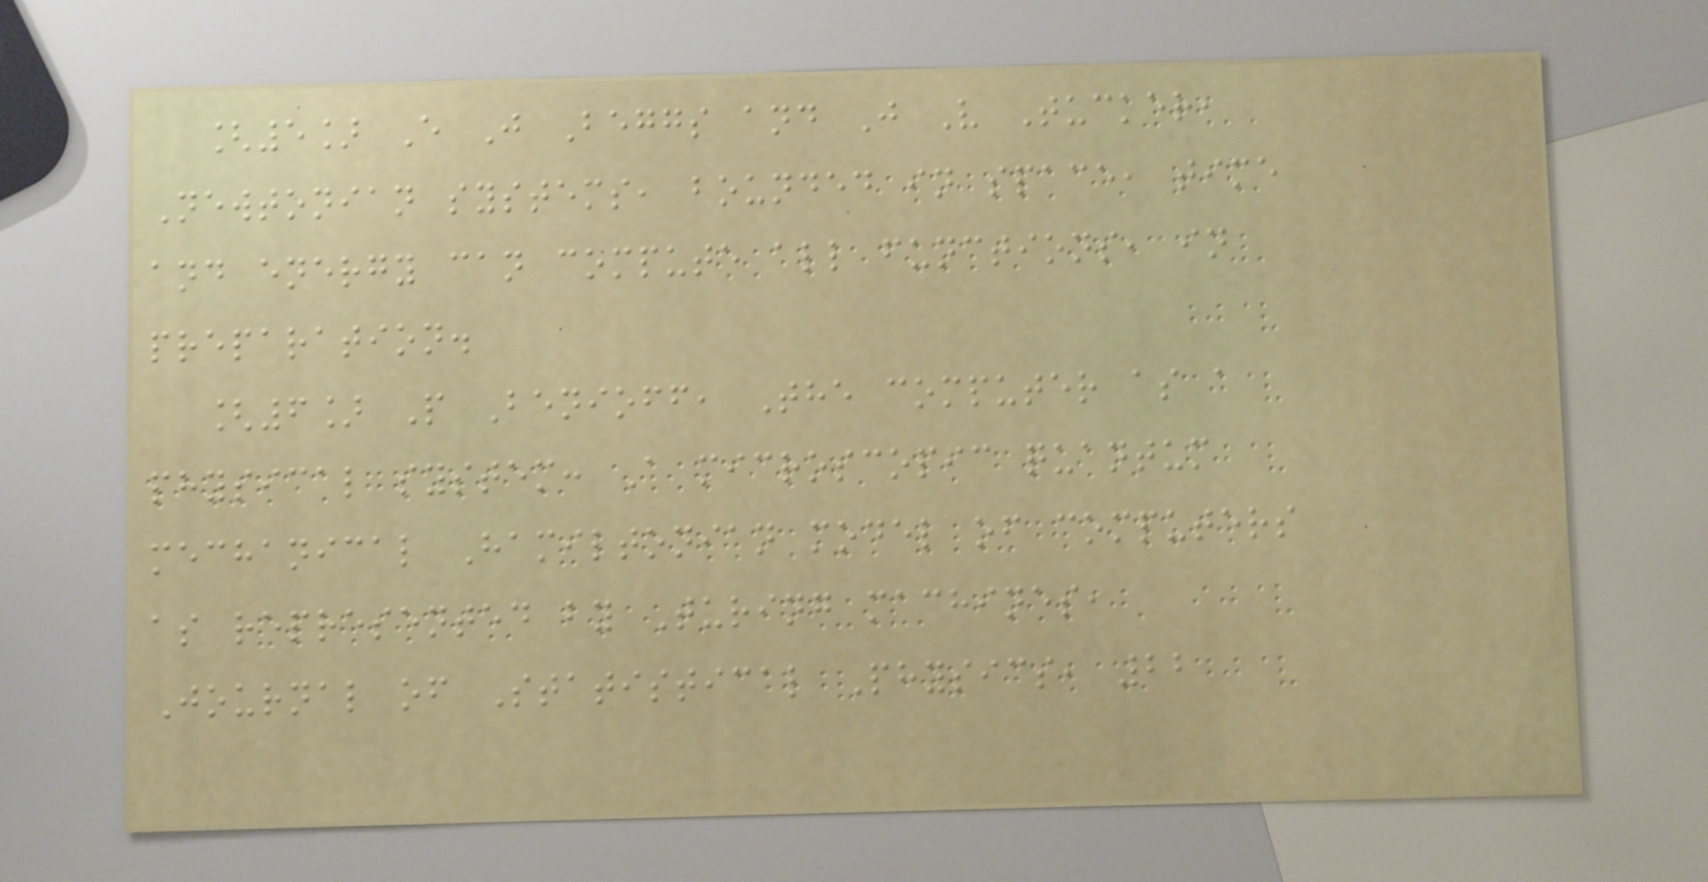[5] E J Beggs and J V Tucker,
Newtonian systems, bounded in space, time
and energy can compute all functions, in
preparation.
[6] P Benioff, The computer as a
physical system: A microscopic quantum
mechanical Hamiltonian model of computers
as represented by Turing machines,
Journal of Statistical Physics, 22
